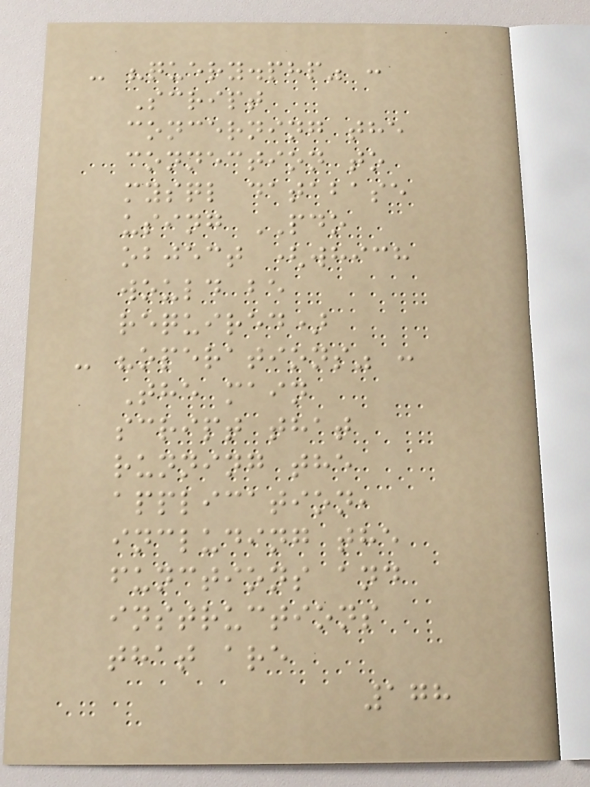- "query.php" :
Script
concerning the
connection to
mysql database
using PDO
object (which
would be
required)
- "operations" :
The main
script that
running the
application,
including the
functions and
instructions
that are
178
